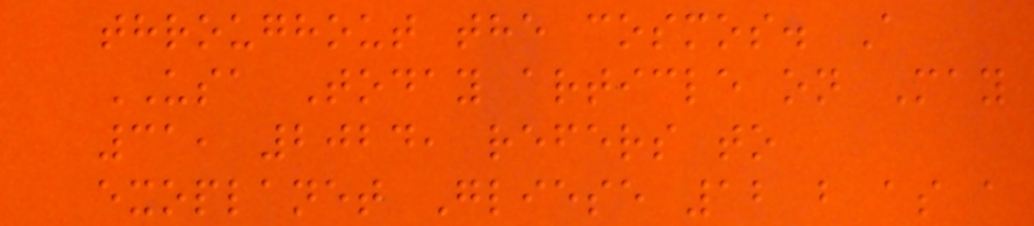throughout the cosmos. A
USA Today article on May
31, 2024, refers to
exoplanet Gliese 12 b as a
